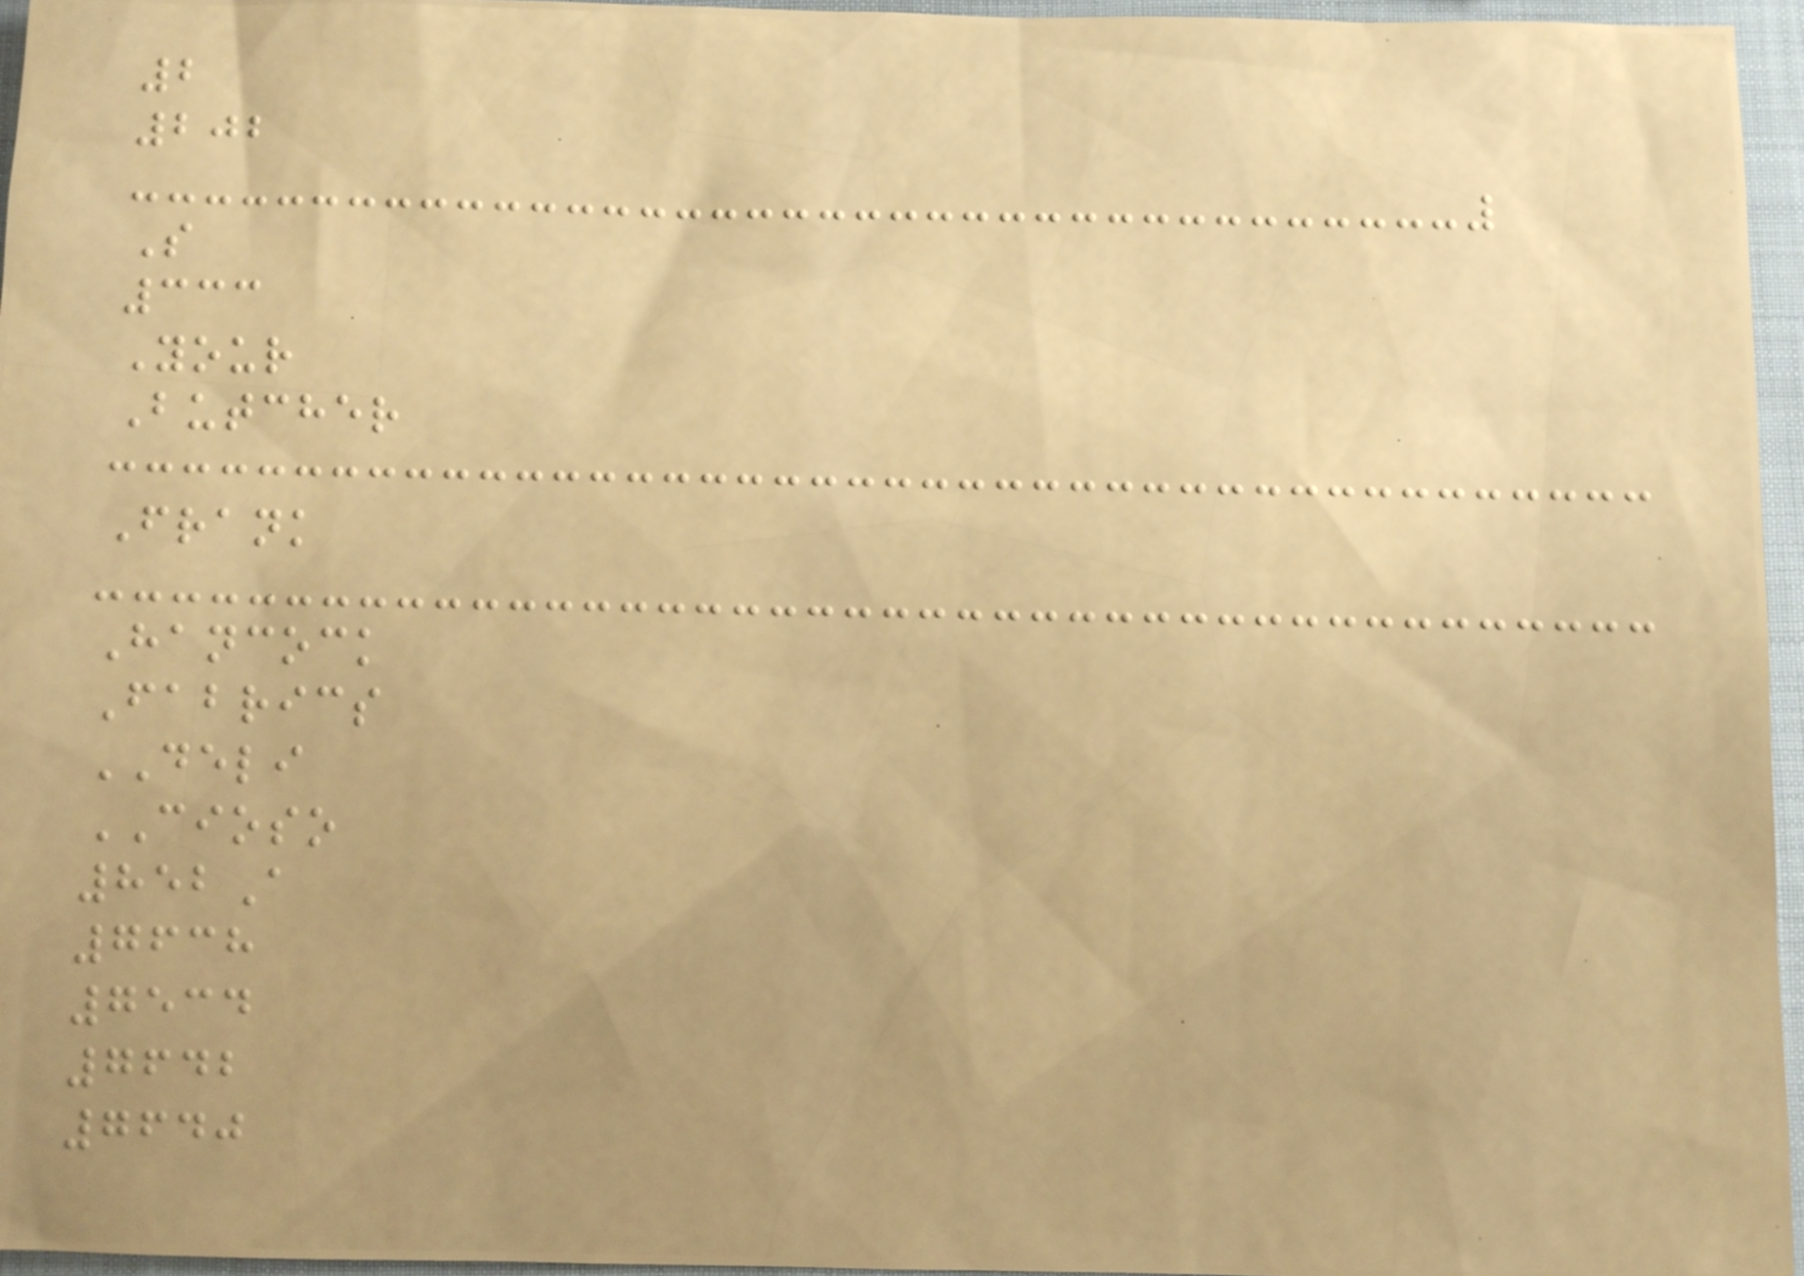2
202
S
333
Your
Butcher
Frank
Hancock
Fabrics
DELI
CIOSO
852A
7638
7534
7642
7640
